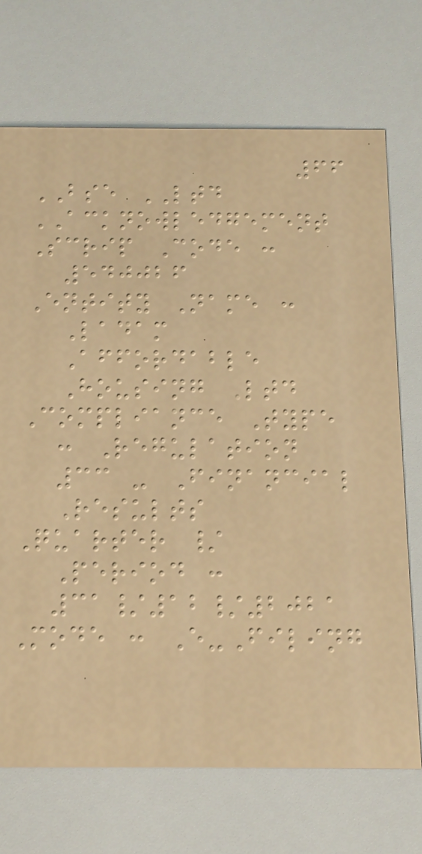66
BSE LTD
ACKNOWLEDGEMENT
Scrip Code :
540026
Entity Name :
Ladam
Affordable
Housing Ltd
Compliance Type
: Regulation
33 - Financial
Results
Quarter /
Period :
31/12/2021
Mode : E-Filing
